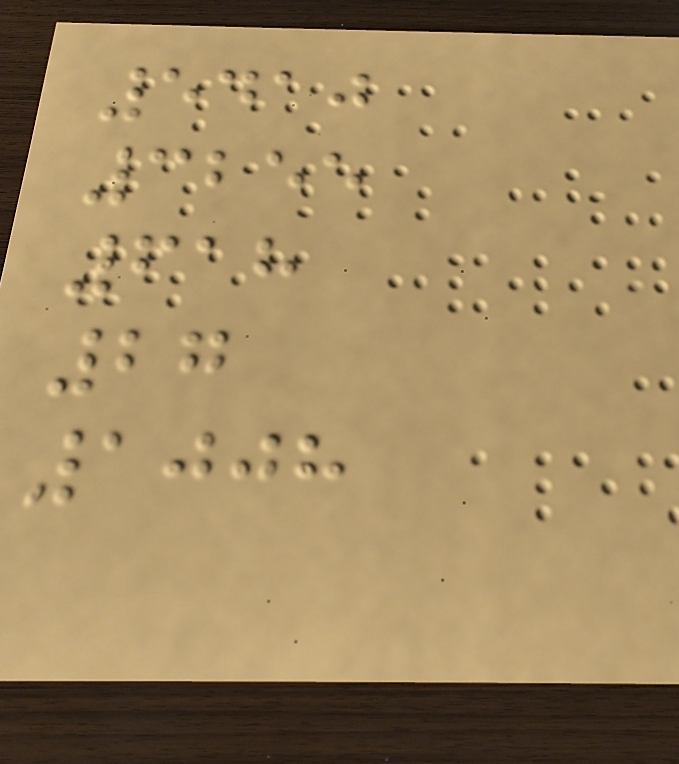5410
3255
618
27
1008
